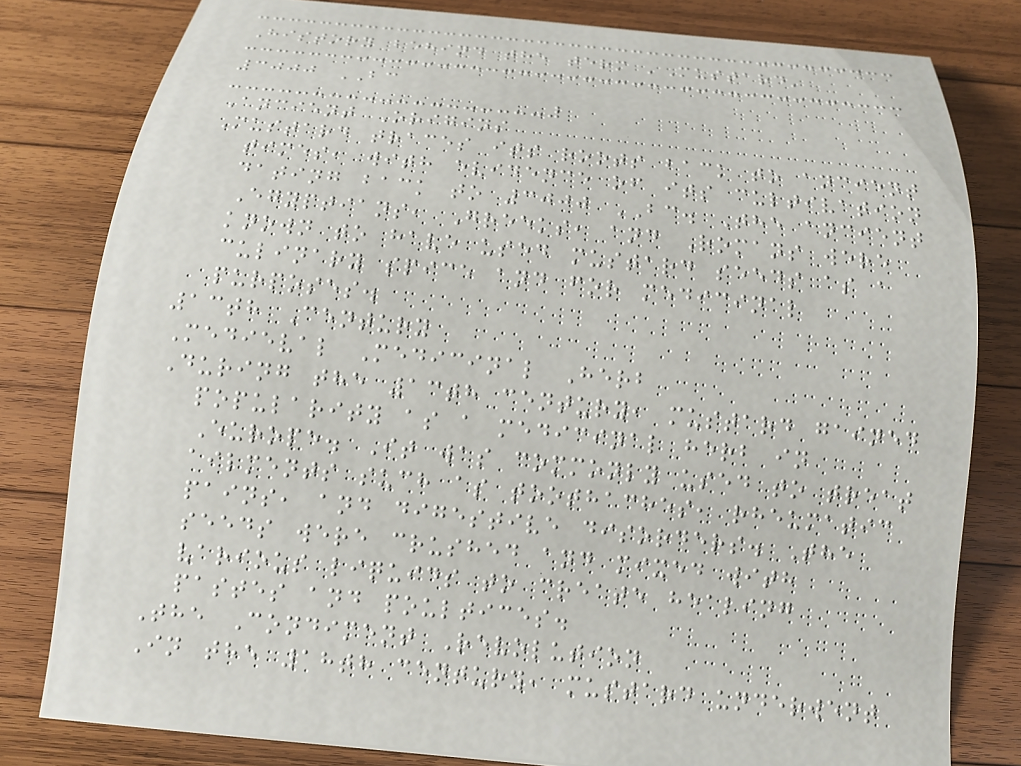History behind the term 'Mustard'
3000 BC
Ancient Origins
Mustard traces its roots back to ancient
times, with evidence of its cultivation
dating back to 3000 BC. The ancient
Egyptians, Greeks, and Romans were
known to have used mustard seeds as a
culinary spice and for medicinal
purposes.
13th Century
Medieval Medicinal Herb
During the 13th century, mustard gained
popularity as a medicinal herb in
Europe. It was commonly used to treat
ailments such as toothaches, rheumatic
pains, and digestive disorders. The
seeds were crushed and mixed with
various liquids to create healing
pastes and poultices.
The Condiment Revolution
In the 18th century, mustard underwent
